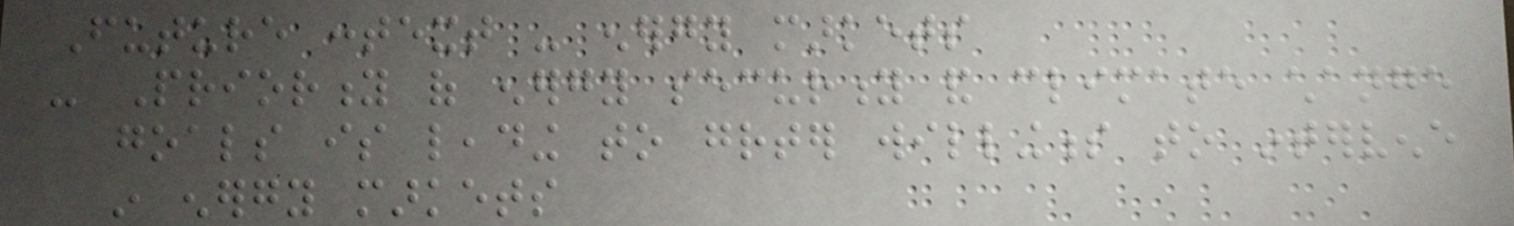Future context - energy markets
- Priority of energy security and climate change
goals is leading to greater willingness to intervene
in energy markets
